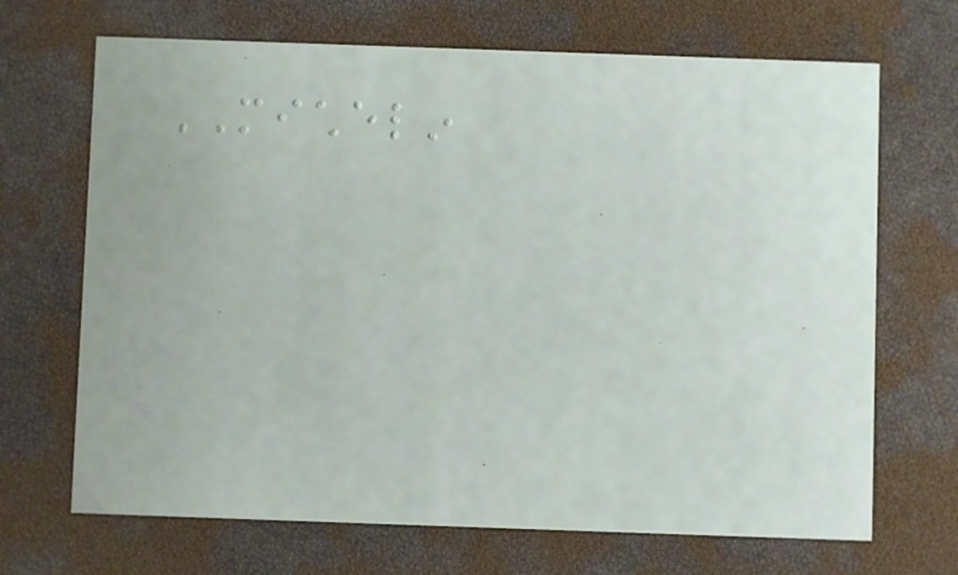MICHELIN
